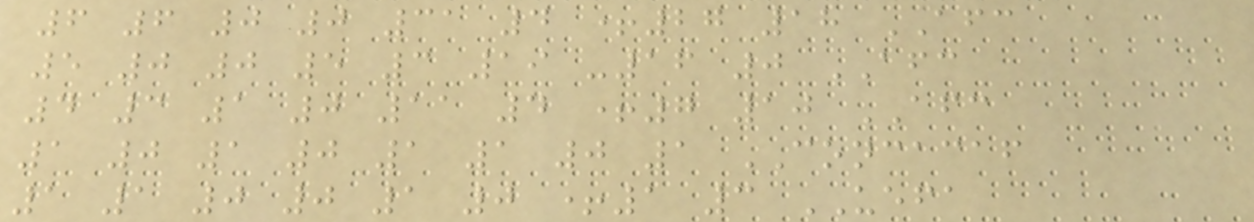6 6 0 0 31 4 +27 18 AFC
5 0 0 5 3 19 -16 0 AFC
4 3 1 0 11 4 +7 10 AFC
1 0 1 0 1 1 0 1 CONCACAF
1 1 0 0 1 0 +1 3 UEFA
